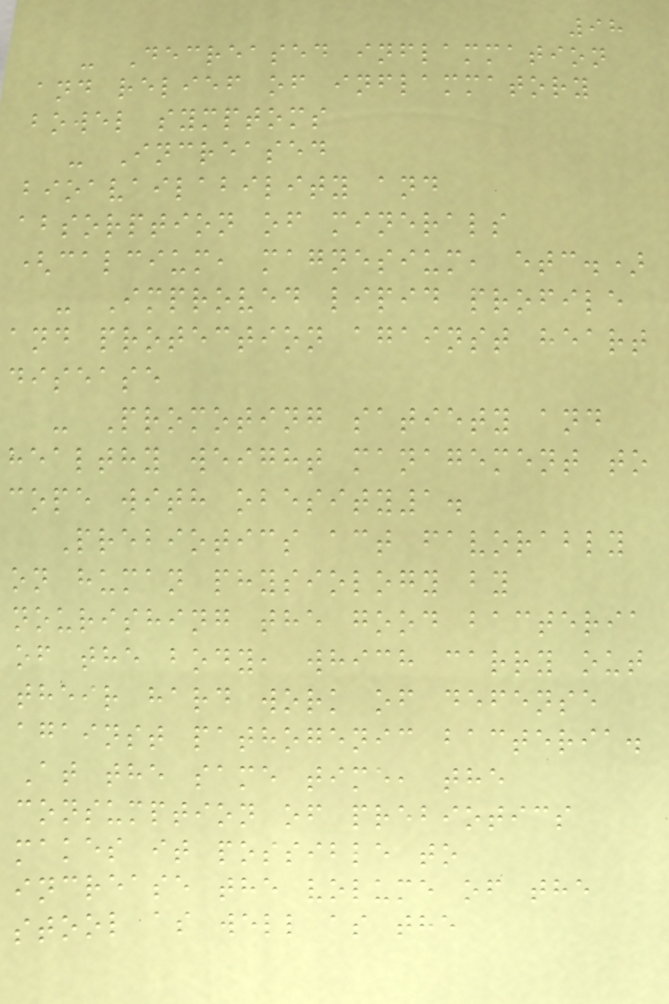98
- Decreased inflammation
and relief of inflammatory
bowel symptoms
- Increased
bioavailability and
absorption of minerals
(calcium, magnesium, etc.)
- Improved lipid profile
and protection against heart
disease
- Promoting satiety and
healthy weight management to
cope with obesity1.
Prebiotics act favorably
on human physiology by
nourishing the good bacteria
of the body, which carry out
their hard work of defense
against pathogenic bacteria.
At the same time, the
consumption of prebiotics
makes it possible to
increase the volume of the
stool as well as the
